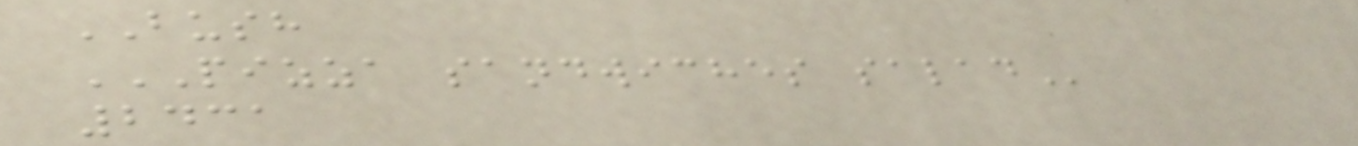BUSH
PIZZA SANDWICHES SALAD
2431
